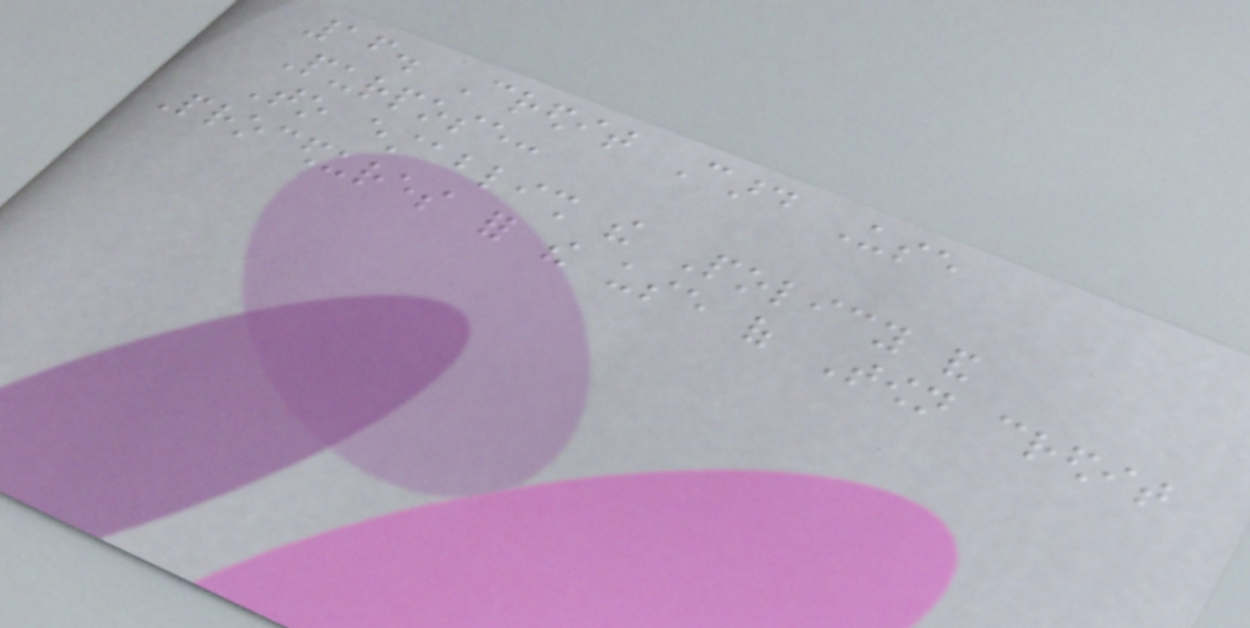16. Credit Card Use
Purpose:
To establish the Policy and
Procedures for the use of Town credit
